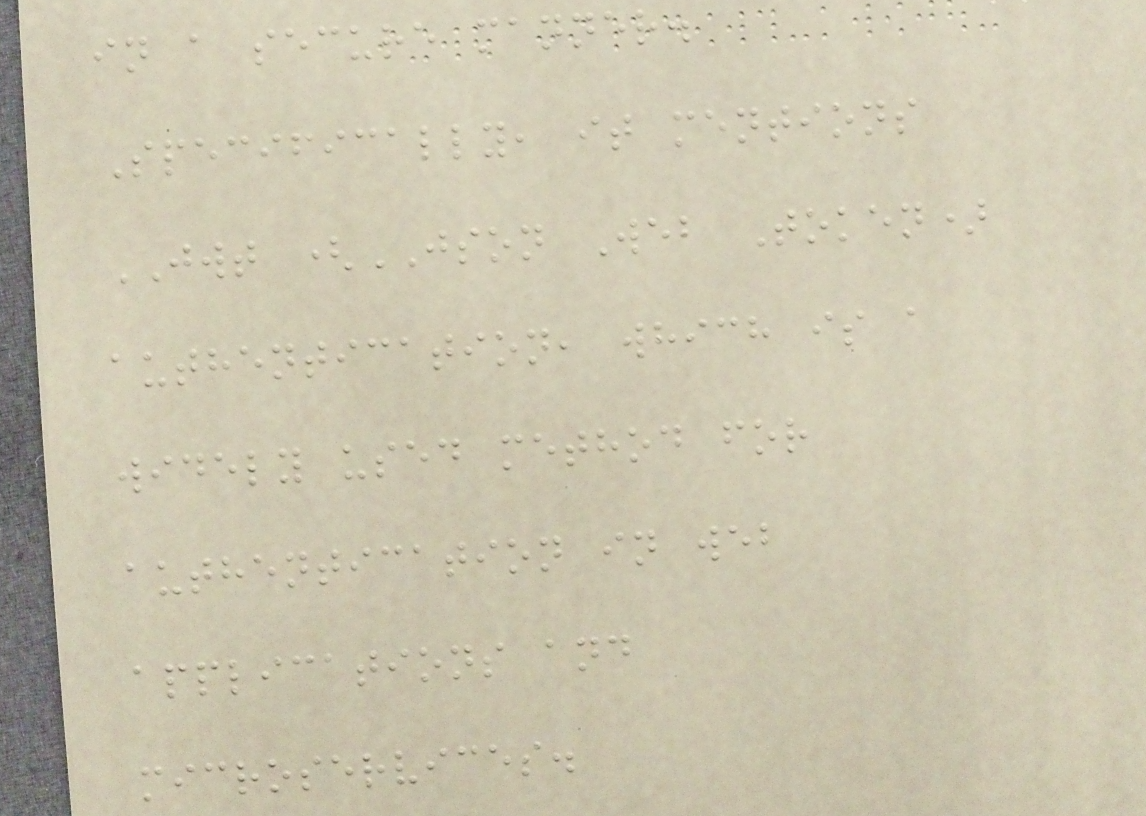in a secure manner.
Specifically, it mentions
JWT (JSON Web Token)
authentication, which is a
widely used method for
authentication in web
applications and
microservices.
